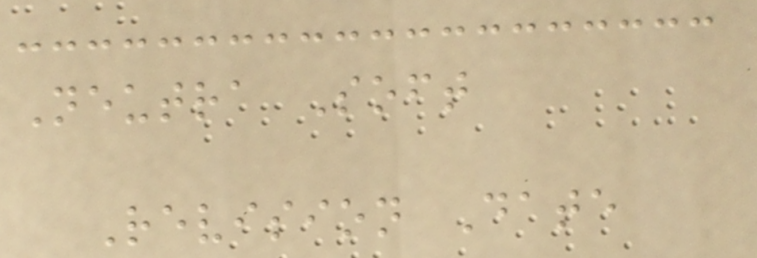Neutra Soft
Revision Date
